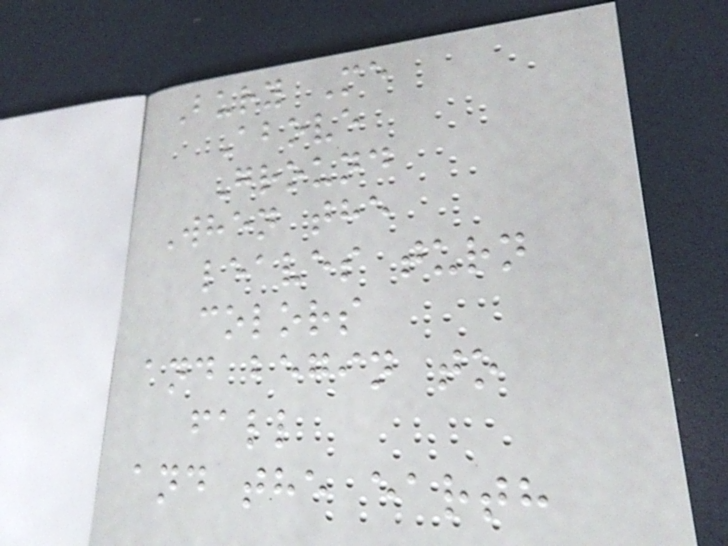Bury Me
Above
Ground
When the
leaves turn
colors
and begin to
fall
and the earth
